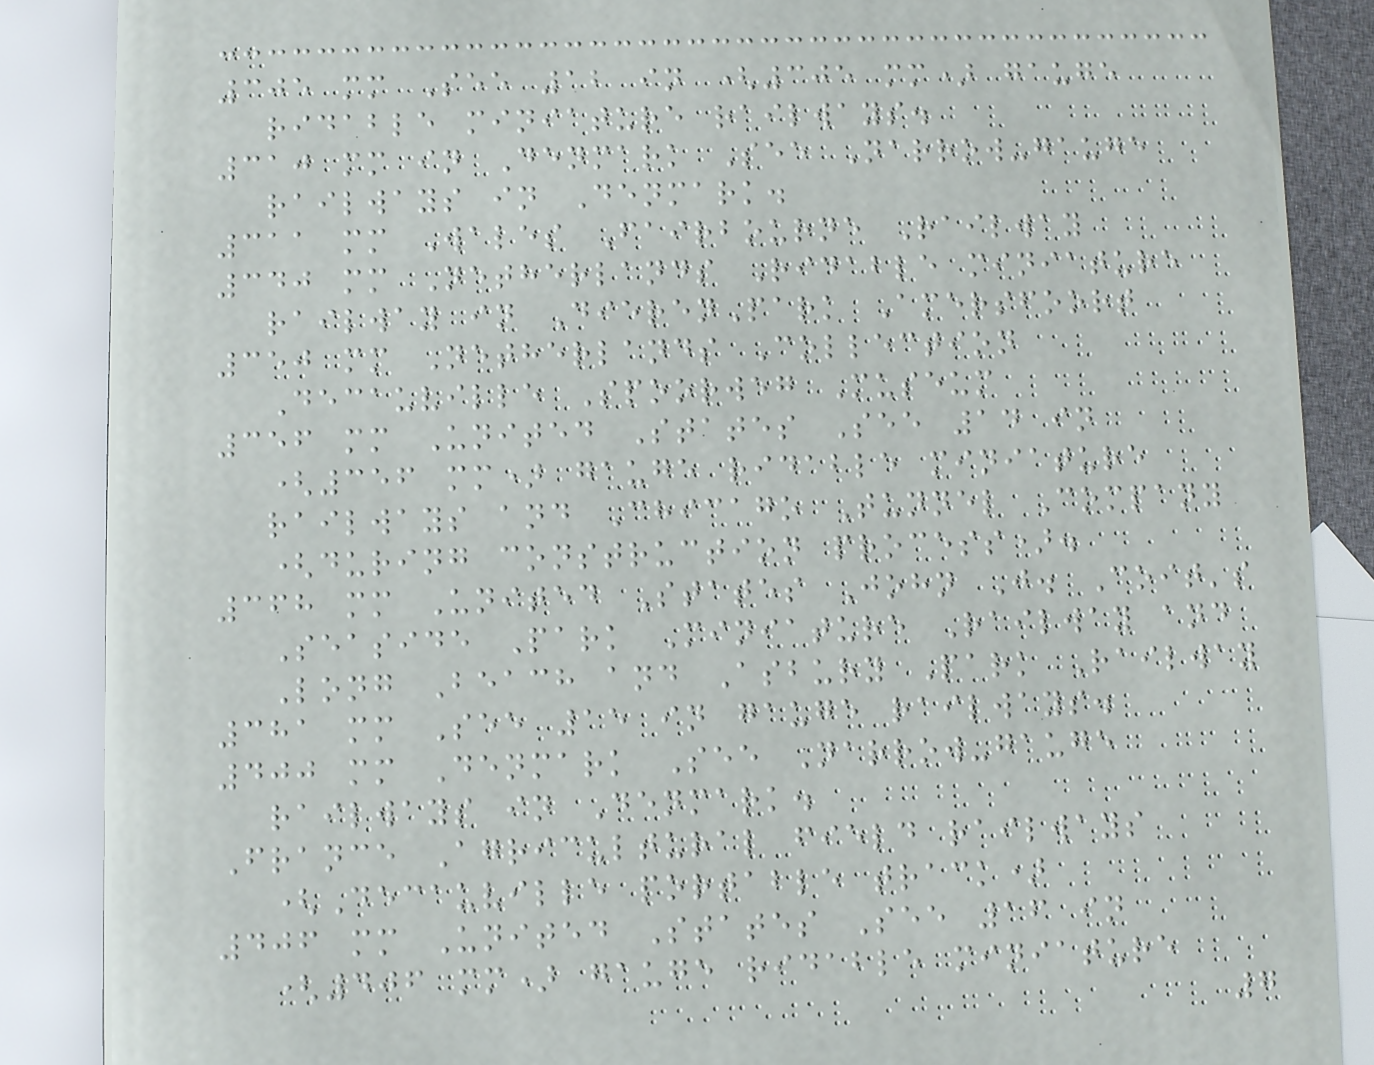305 mm See 12 in (305 mm) gauge
ridable miniature railways.
310 mm in Denmark See Narrow-gauge
railways in Denmark.
311 mm Wales Fairbourne Railway
340 mm Netherlands Ridable miniature
railway in DierenPark Amersfoort
350 mm Netherlands Collection
Decauville Spoorweg Museum
356 mm United States See 14 in
(356 mm) gauge ridable miniature
railways and Chicago Tunnel Company
(during construction process).
368 mm United States John J. Coit's
Seaside Park Miniature Railway and
Long Beach and Asbury Park Railway
381 mm See 15 in gauge railways.
400 mm Denmark See Narrow-gauge
railways in Denmark.
France Agricultural field railways
(Decauville portable track)
406 mm United States See 16 in
(406 mm) gauge ridable miniature
7
